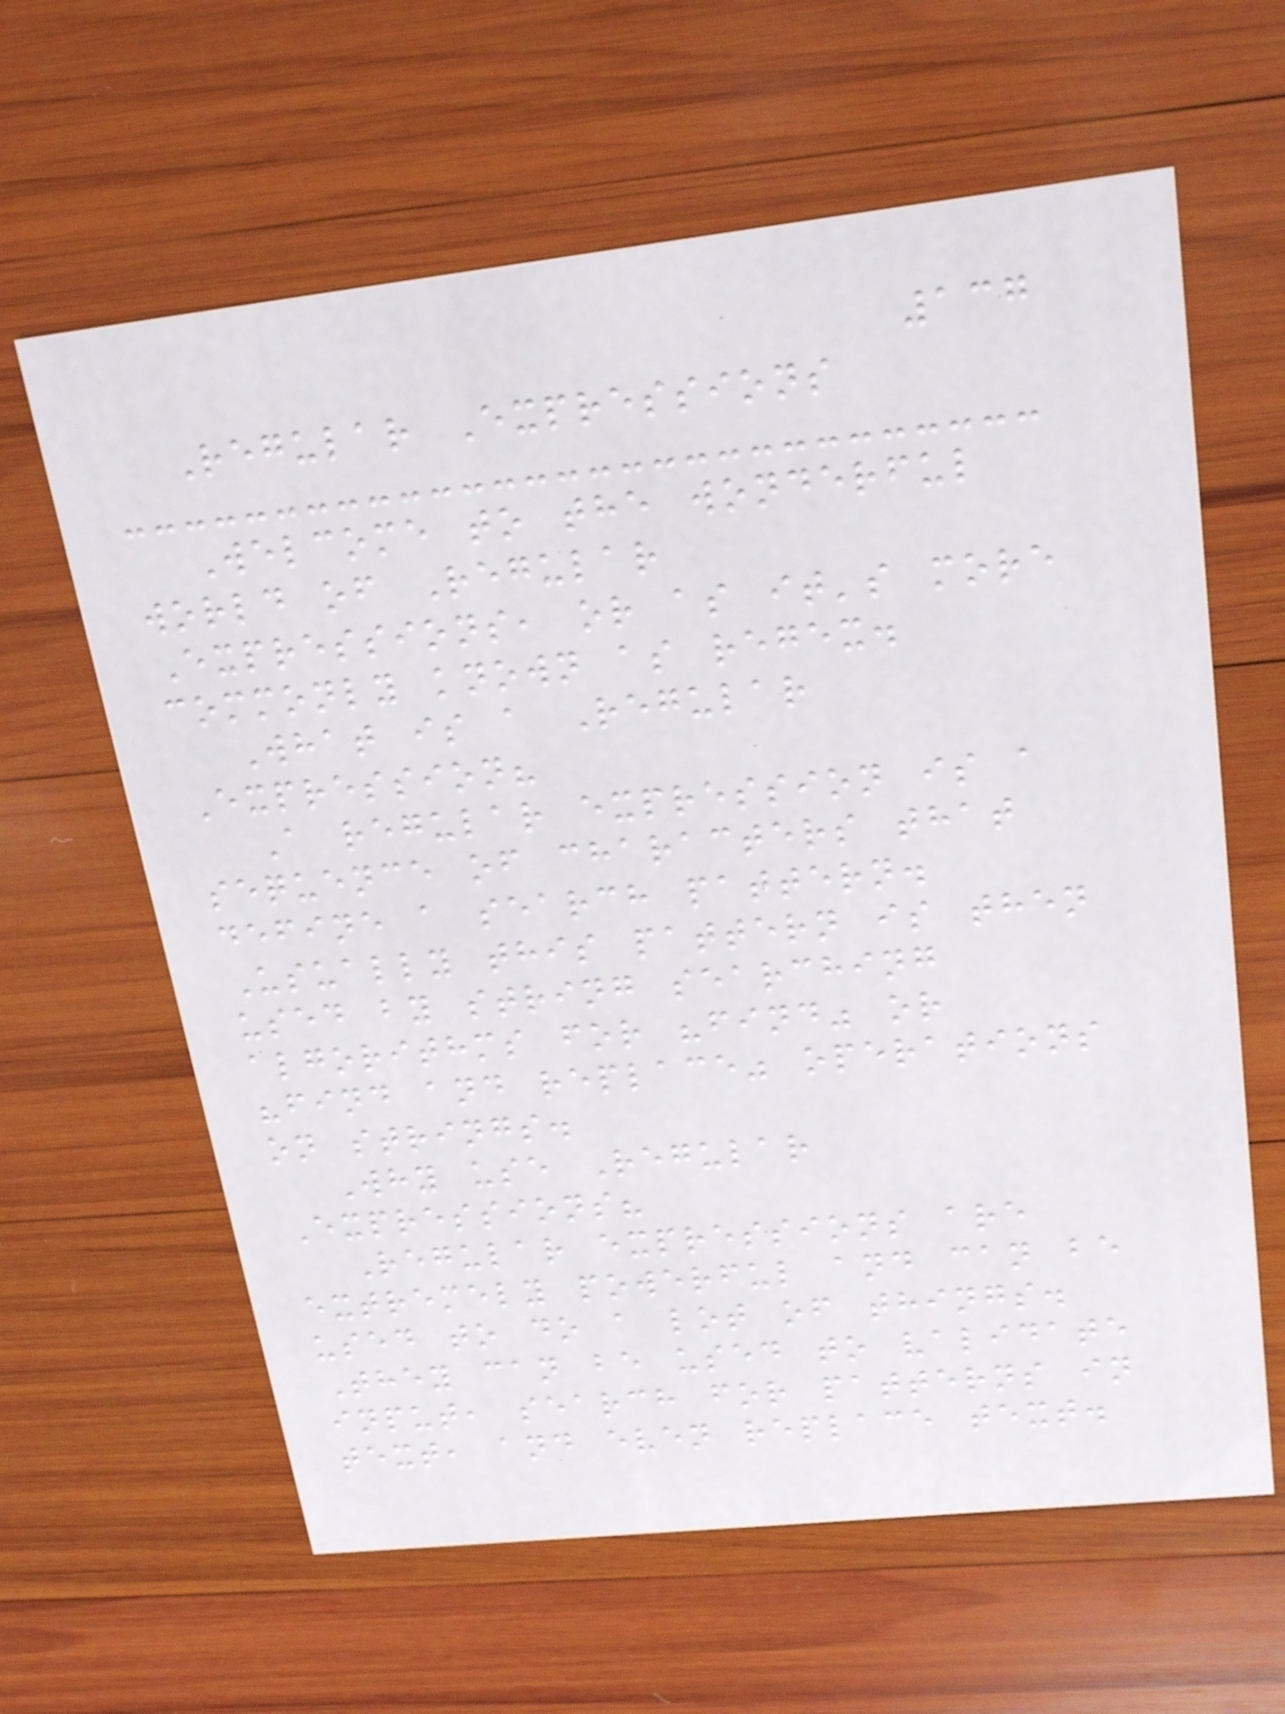137
Regular Expressions
Welcome to the wonderful
world of Regular
Expressions, or as it's more
commonly known as regex.
What is a Regular
Expression?
A regular expression is a
sequence of characters that
define a search pattern.
Usually this pattern is then
used by string searching
algorithms for "find" or
"find and replace" operations
on strings.
Why use Regular
Expressions?
Regular expressions are
extremely powerful and can be
used to do a lot of things.
They can be used to validate
input, search for patterns in
text, and even replace text.
